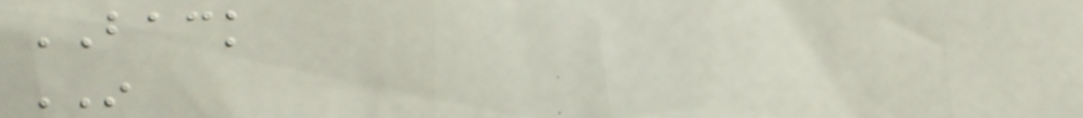BACK
IN
